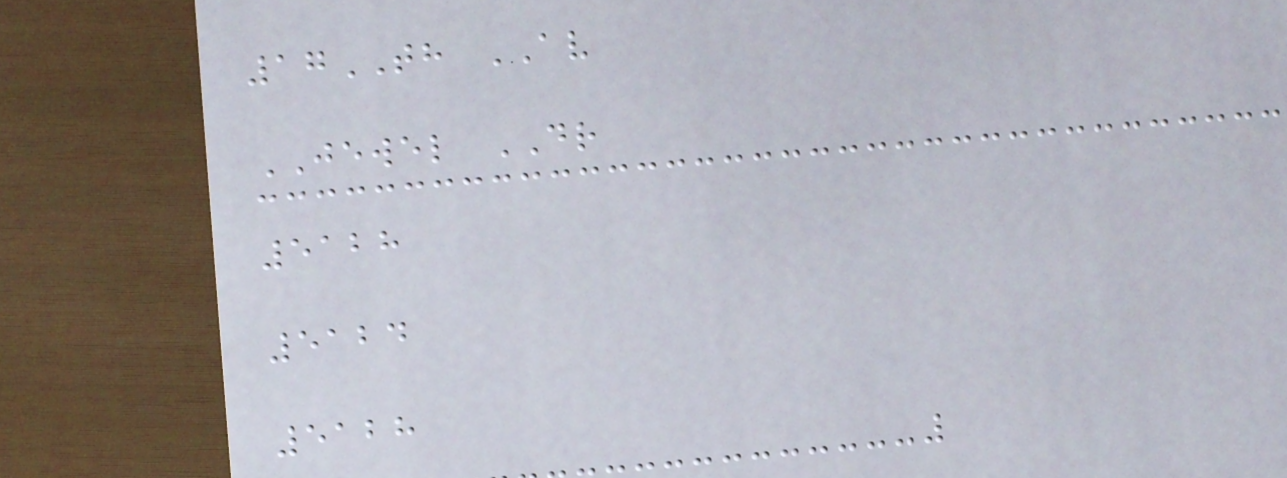17TH AV
JEWEL DR
5128
5124
5128
